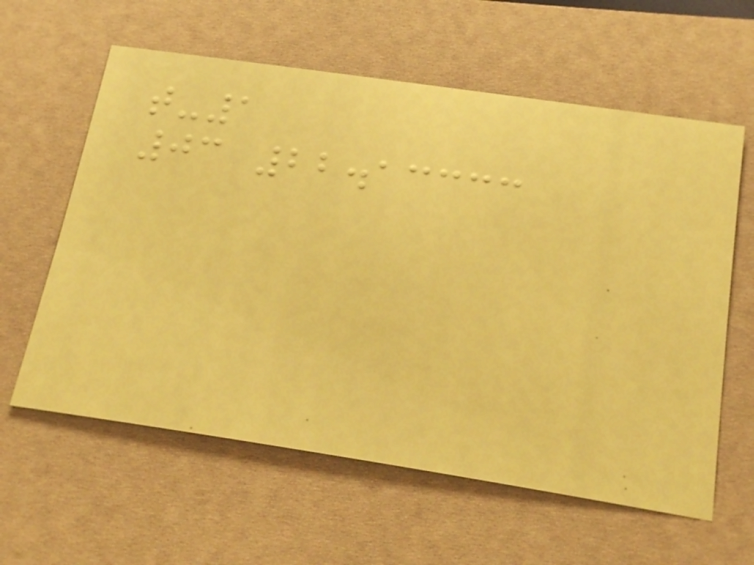t-1
03 22.13333
